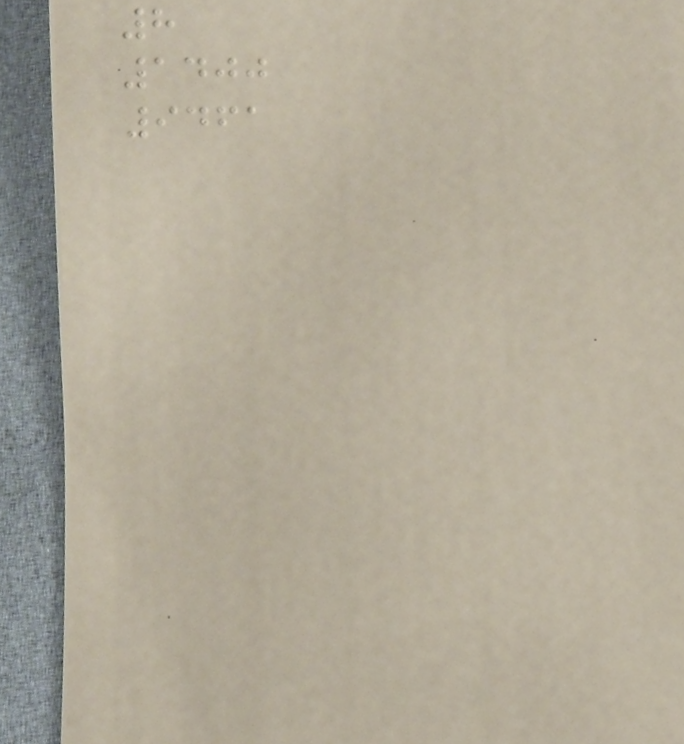8
1400
9461
